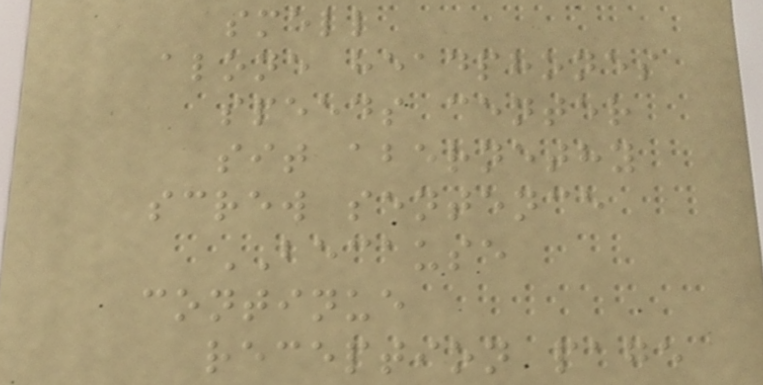smell
alone headphones
speeds center
sit abernethy
screw sentence
BECAUSE
continue
reception page
